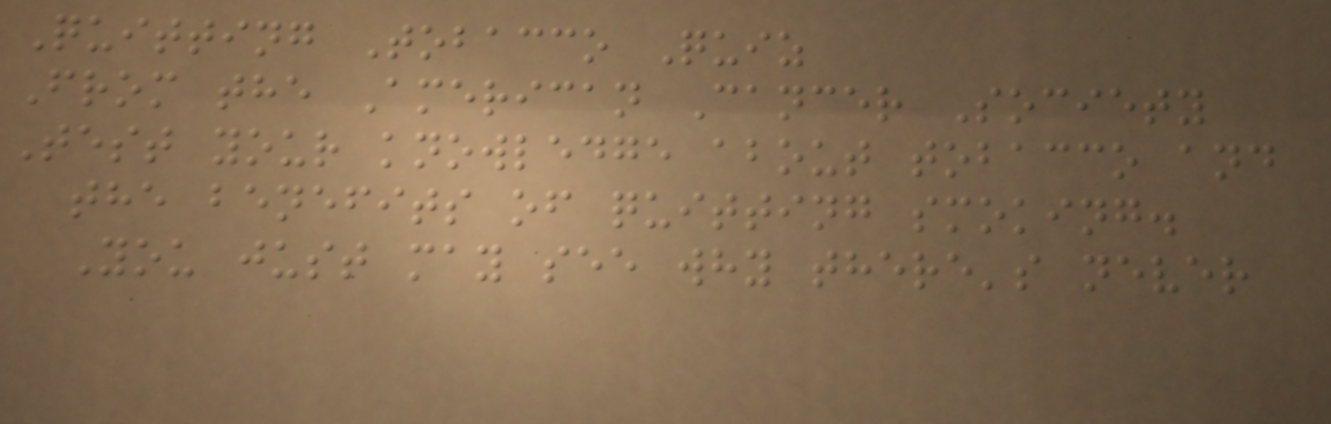Quitting Tobacco Quiz
From the American Cancer Society
Test your knowledge about tobacco and
the benefits of quitting smoking.
You just may see why there's never
